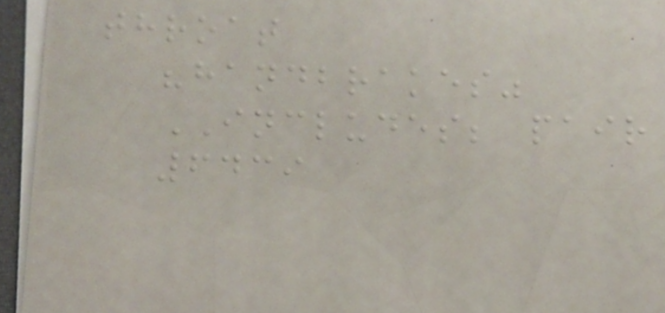throat
"handbrakes"
INCLUDES; pair
6439
